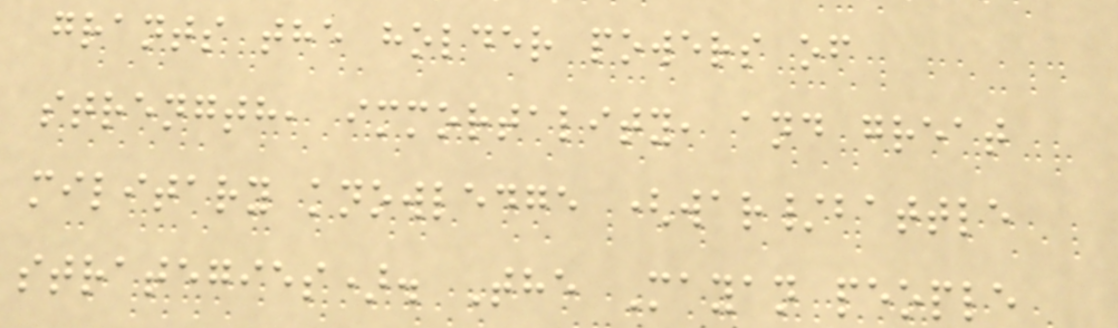grants the holder powers of
strength, immortality, and great
military knowledge (war/battle
strategies). The Mayan people
